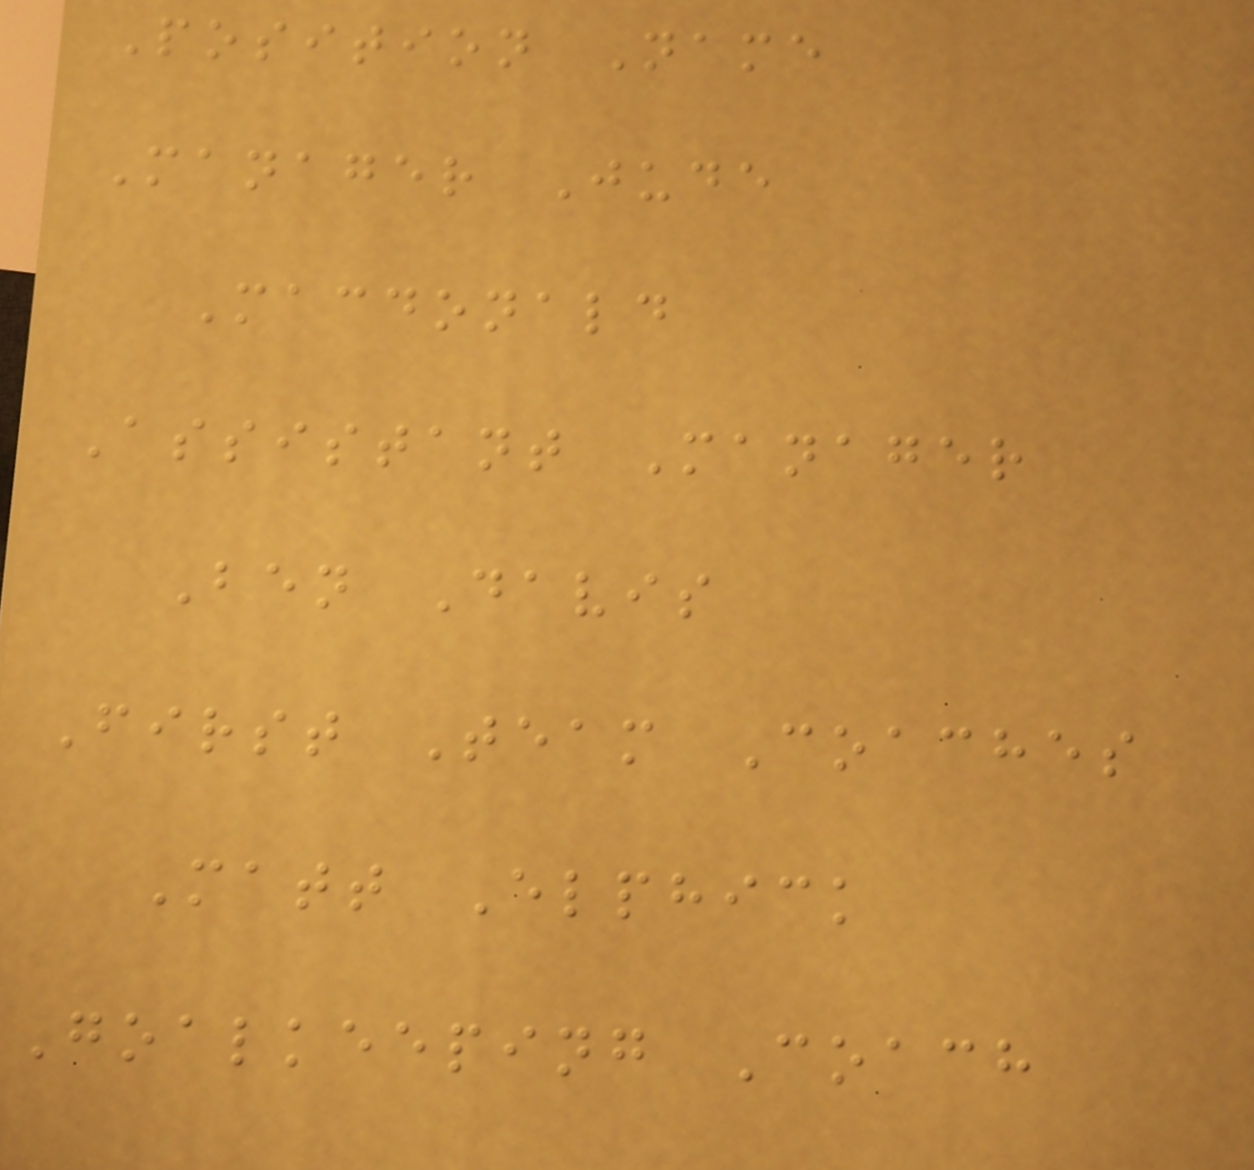Position Name
Manager Jude
Macdonald
Assistant Manager
Ben Davis
First Team Coaches
Matt Elphick
Goalkeeping Coach
